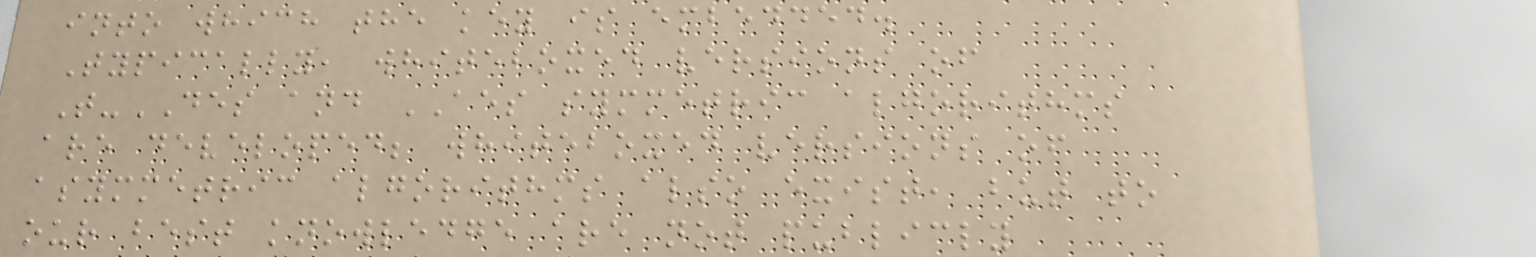into which the key is embedded.
Typically, whiteboxed versions of
T-DES and AES symmetric algorithms
are developed; whiteboxed versions of
asymmetric algorithms also exist, but to
our best knowledge are not publicly
